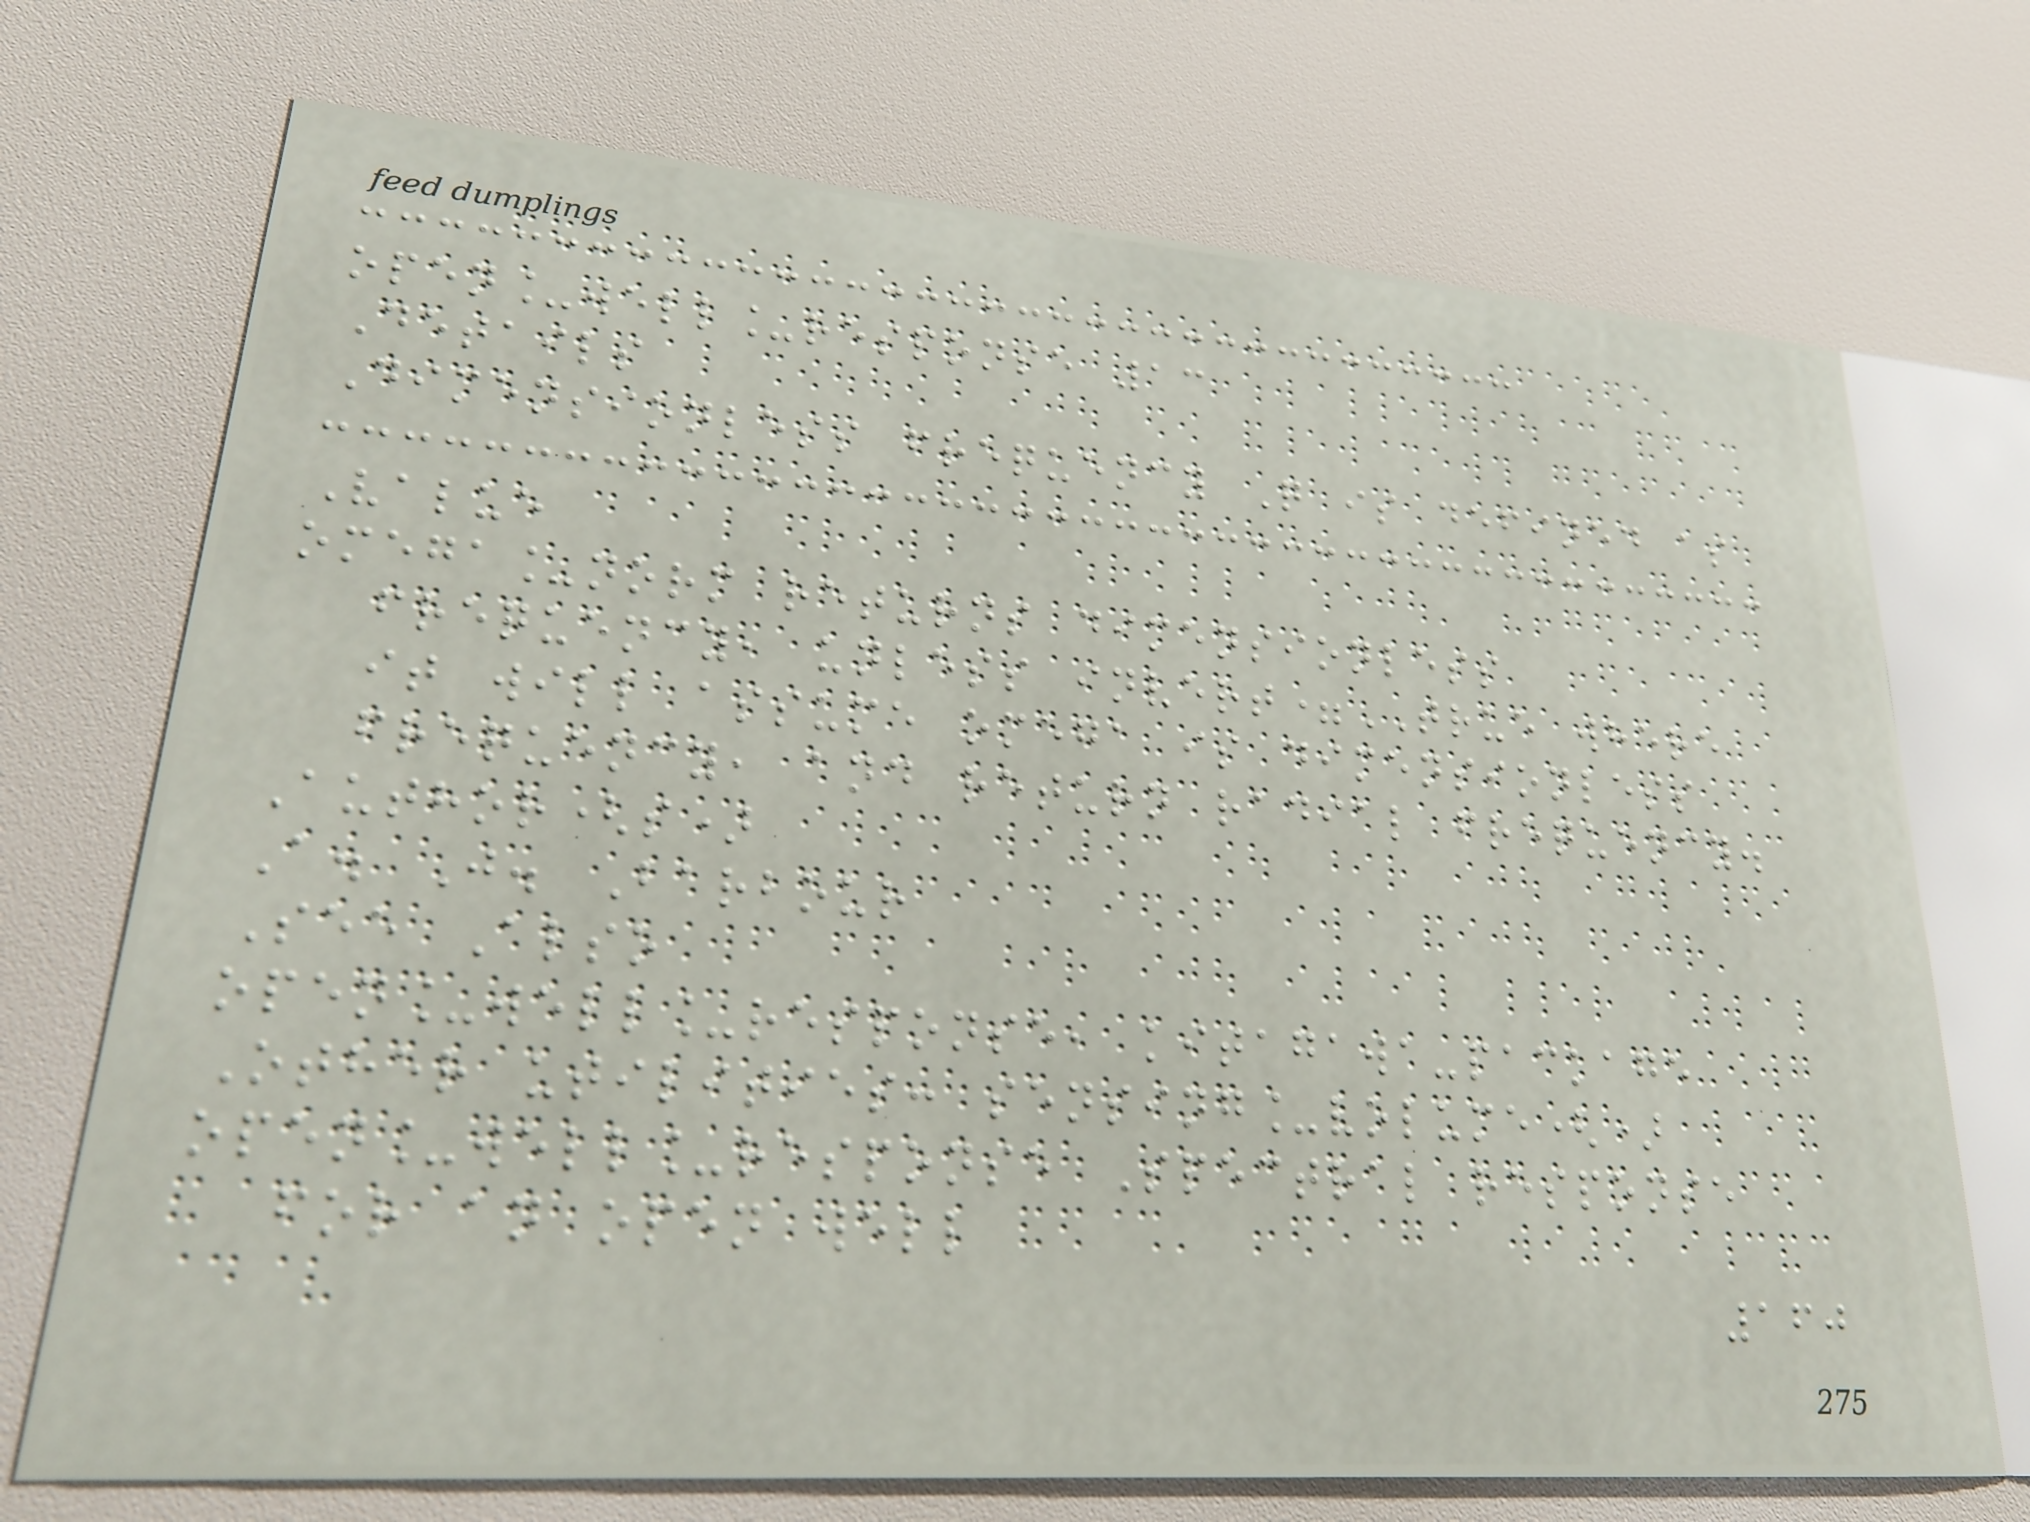open_well_response 13
Details
Dimensionless frequency Q is defined as
Value
omega_norm returns dimensionless
frequency, unless invert=TRUE where
it will assume omega is dimensionless
frequency, and return radial frequency.
Author(s)
A. J. Barbour
See Also
open_well_response, kitagawa-package
Other utilities: sensing_volume()
open_well_response Spectral response
for an open well
160
